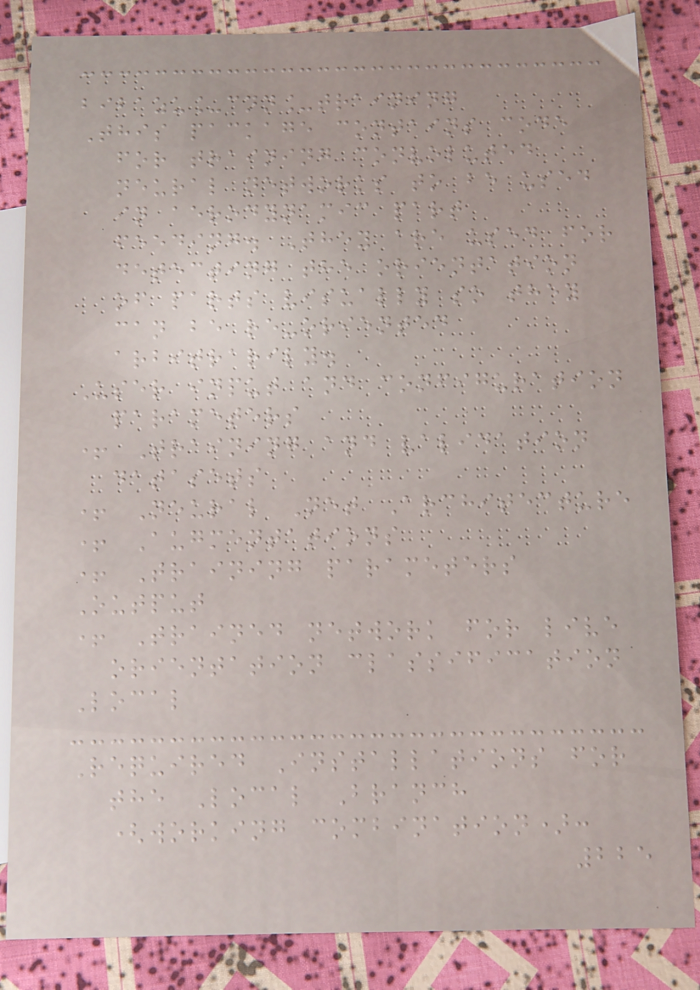bibazu_cnn_training
This package contains code
for training convoluted
neural networks to be used
in aerodynamic part
feeding. They are used for
detecting the orientation
of parts visually so they
can be re-oriented
arbitrarily.
User input and configuration
parameters
+ Training and validation
datasets
+ Neural Net Architecture
+ Augmentations
+ Training parameters
Output
+ Trained network for live
orientation classification
Local
Required Installations for
the Local Branch
(working combination):
225
